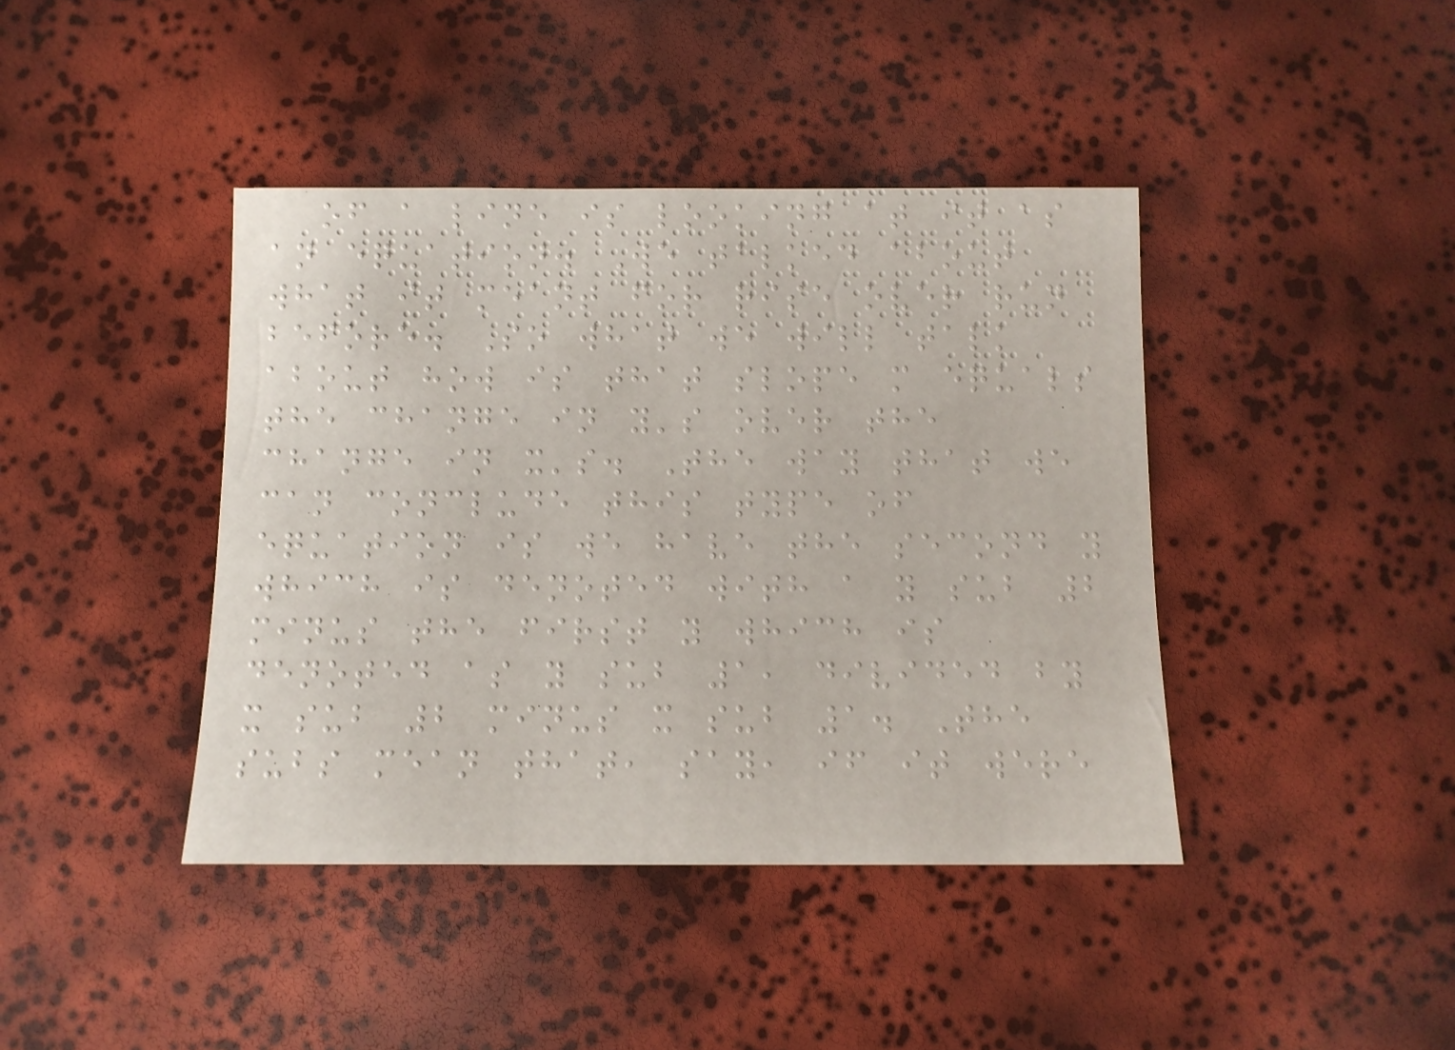of a line is looking at it as
an equation. We talked about
what it meant for rise over run
before. So what we will talk
about how is that slope m equals
the change in y's over the
change in x's. The way that we
can conclude this type of
equation is we have the second y
which is denoted with a y sub 2
minus the first y which is
denoted as y sub 1, divided by
x sub 2 minus x sub 1. The
subs mean that, say, if it were
